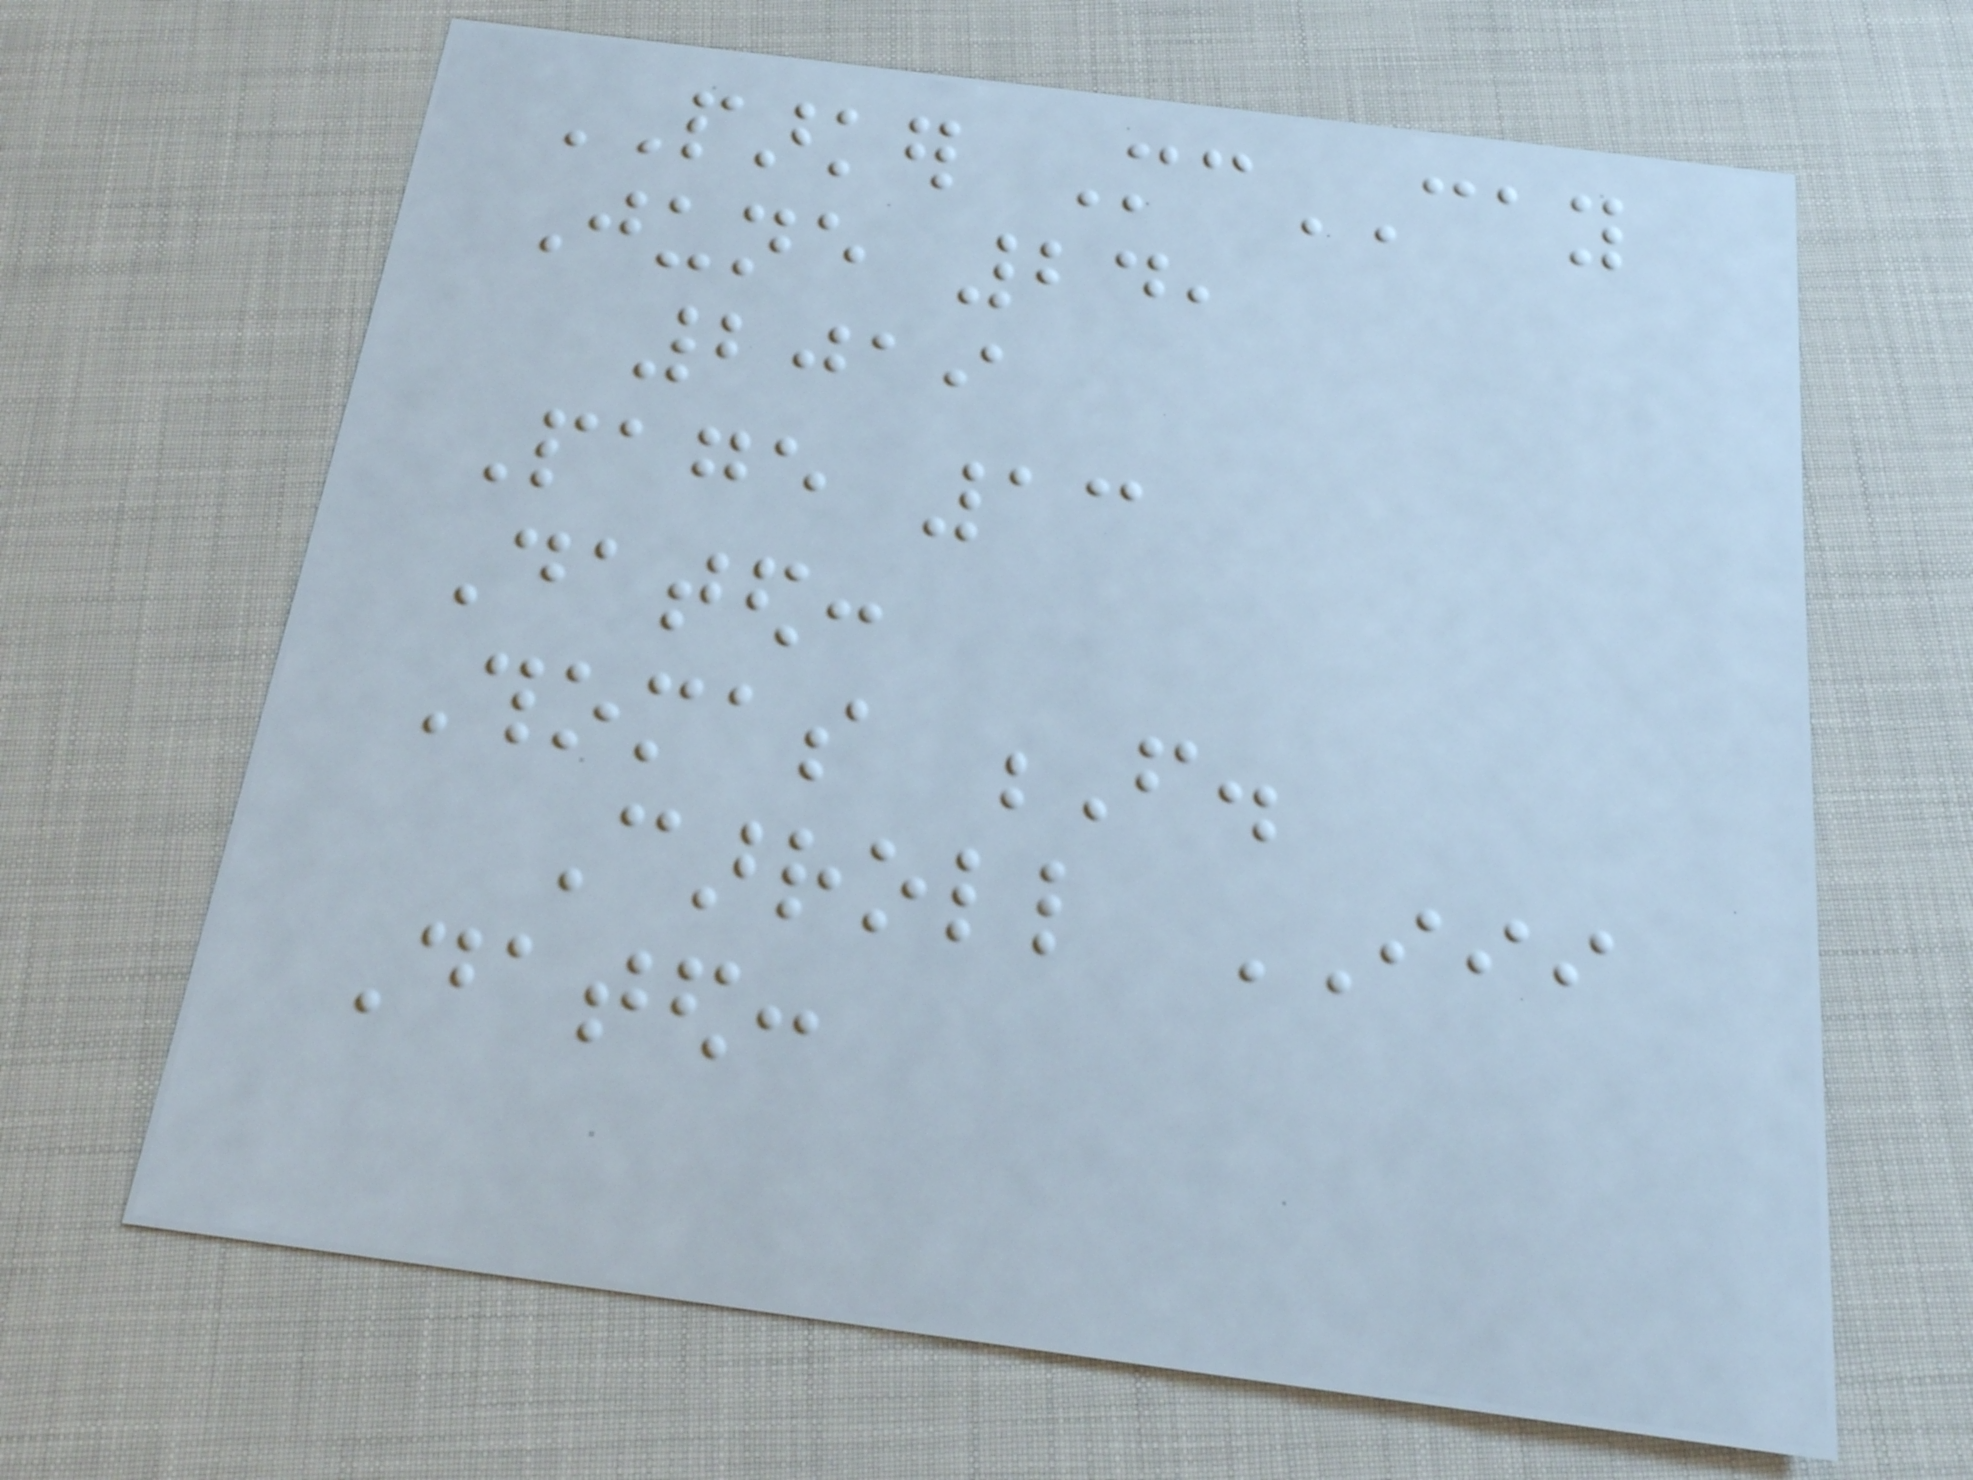PARKER McCAY
June 24,
2019
Page 13
Dated:
Thomas F.
Carroll III
Dated:
